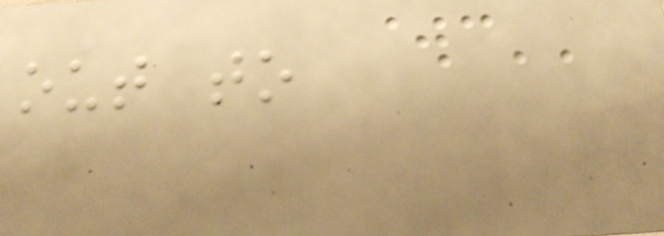out to
